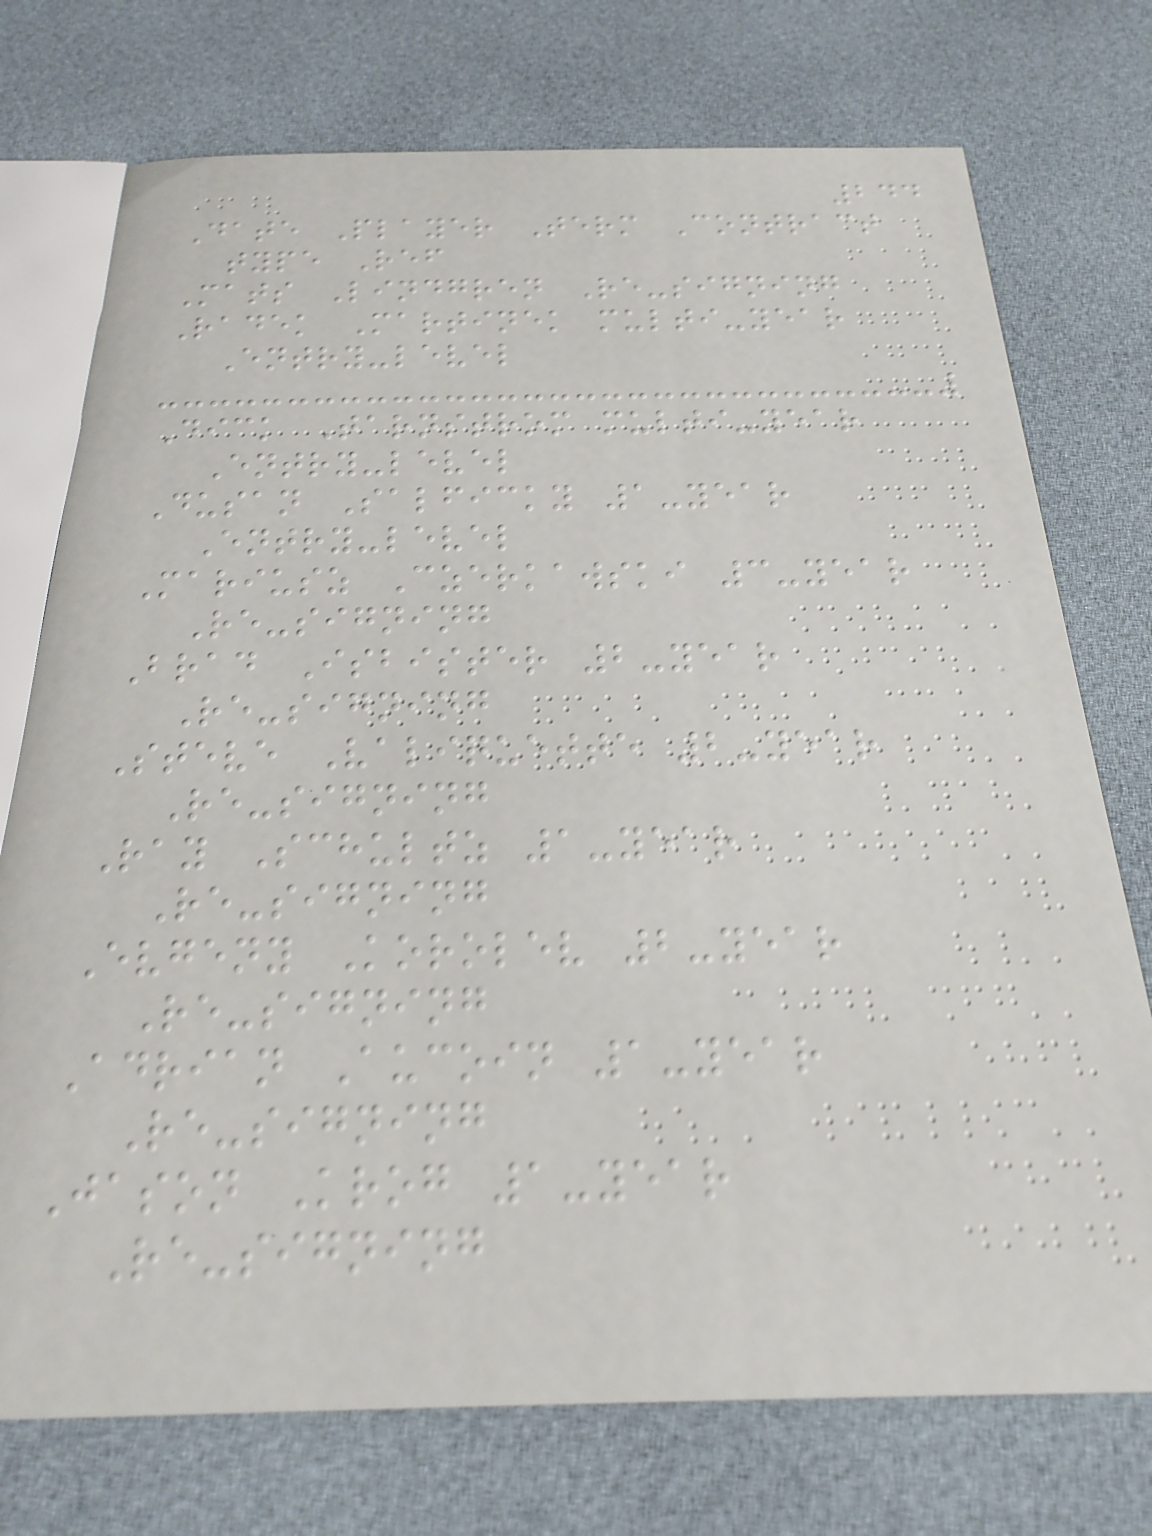244
Date Player Term Contract
type Ref
Mats Lindgren Re-signing
Radek Martinek multi-year
Entry-level
Dick Tarnstrom multi-year
Entry-level
Dusan Salficky 1-year
Entry-level
Mariusz Czerkawski 3-year
Re-signing
Brad Isbister 2-year
Re-signing
Steve Valiquette 2-year
Re-signing
Ray Schultz 1-year
Re-signing
Evgeny Korolev 2-year
Re-signing
Adrian Aucoin 1-year
Re-signing
Jason Krog 1-year
Re-signing
